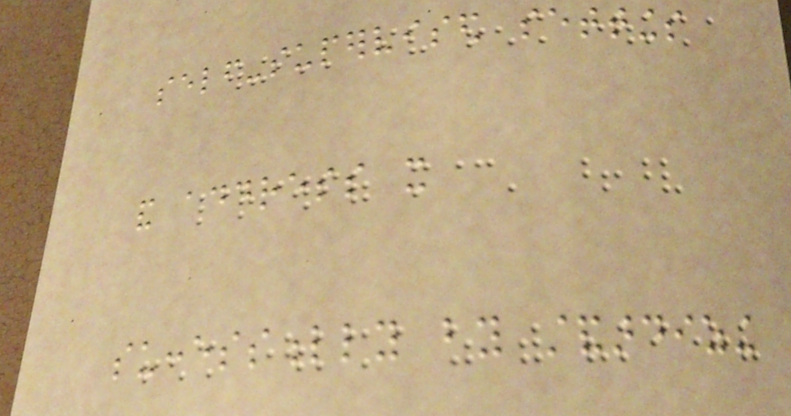self-supervised settings
and address it
successfully by standardizing
